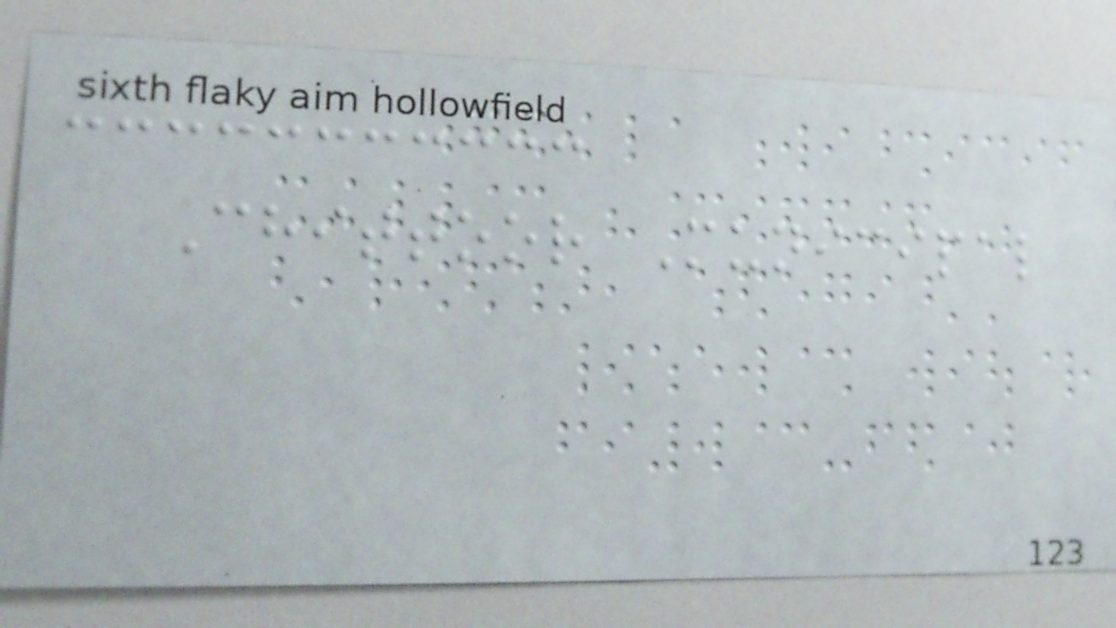Chittoor Municipal
